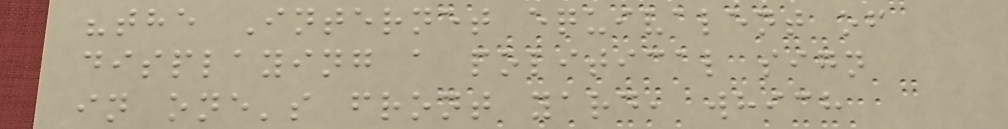"the Internet equivalent of
displaying a political sign
in one's front yard, which
